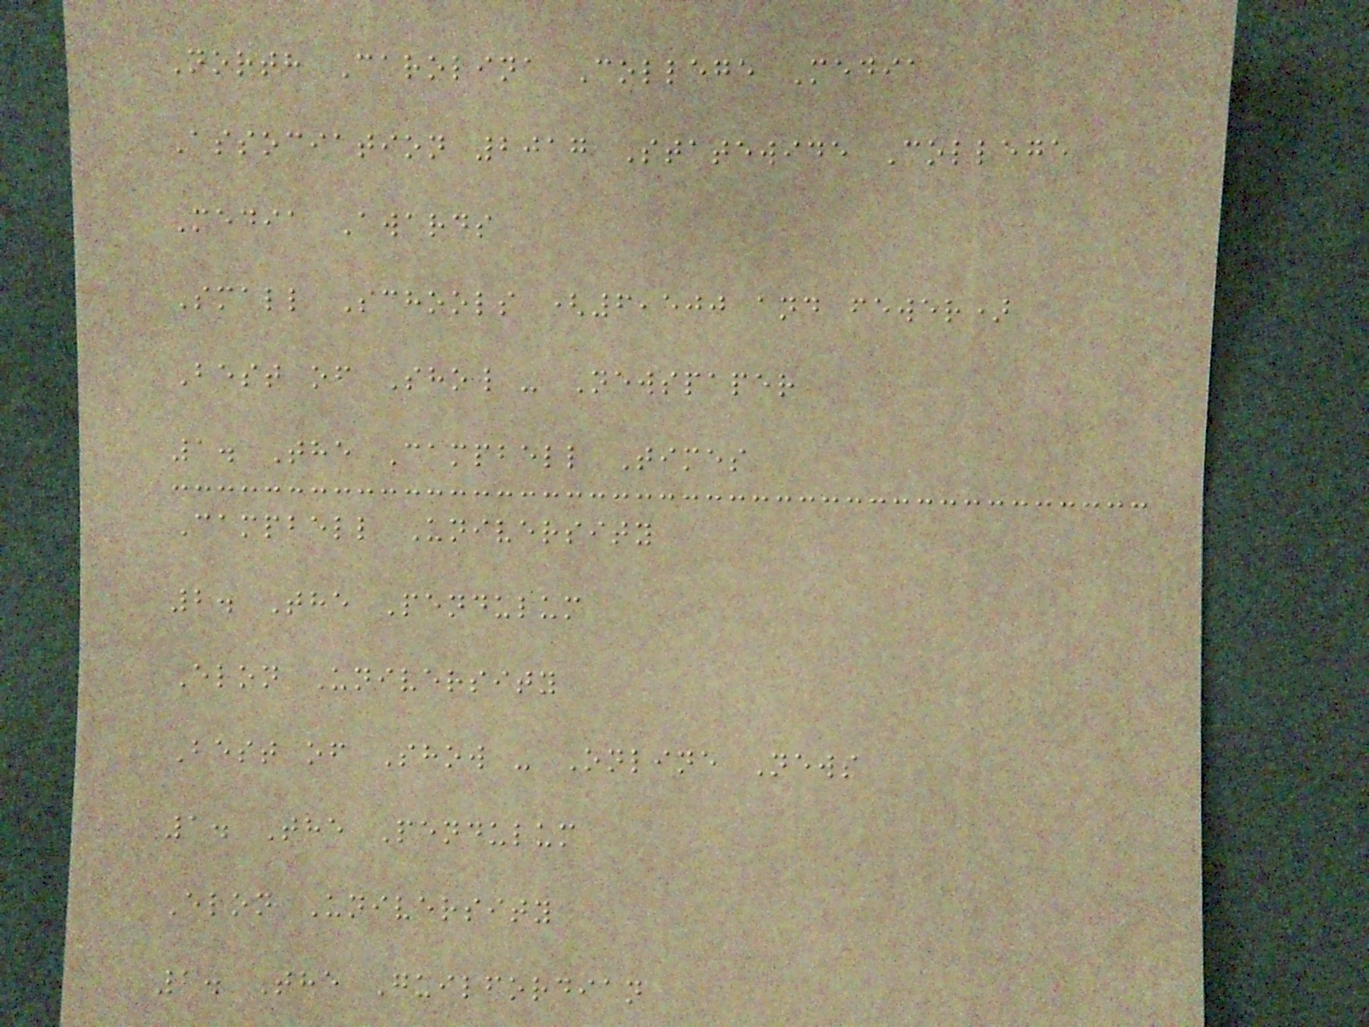North Carolina College Media
Association 2017 Statewide College
Media Awards
Small Schools (6,500 and fewer)
Best of Show - Newspaper
1. The Campbell Times
Campbell University
2. The Pendulum
Elon University
Best of Show - Online News
1. The Pendulum
Elon University
2. The Guilfordian
